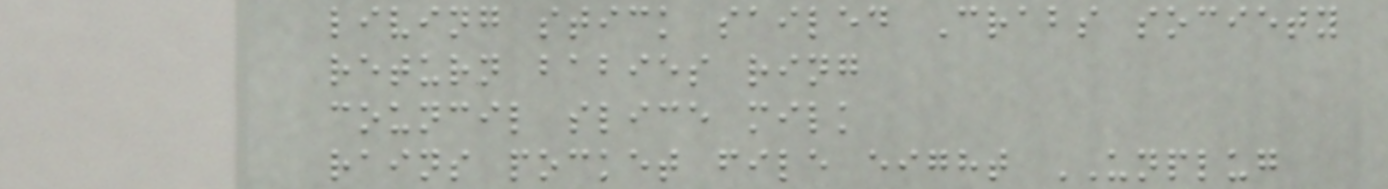living stick sailed Crabs society
return babies ring
council slice milk
rains pocket file eight UNPLUG
